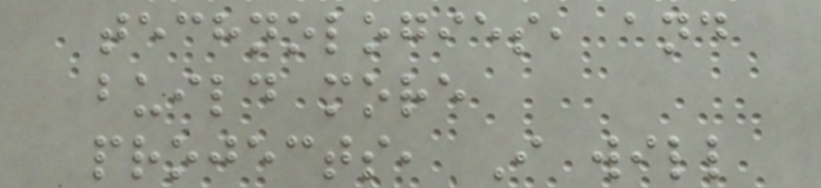technologies, and
build more
projects, I will
